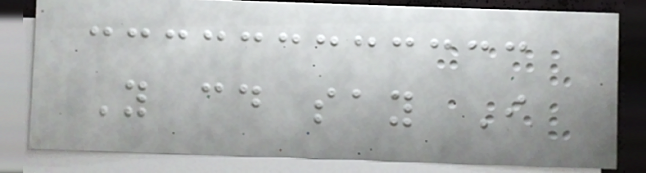You could say I
